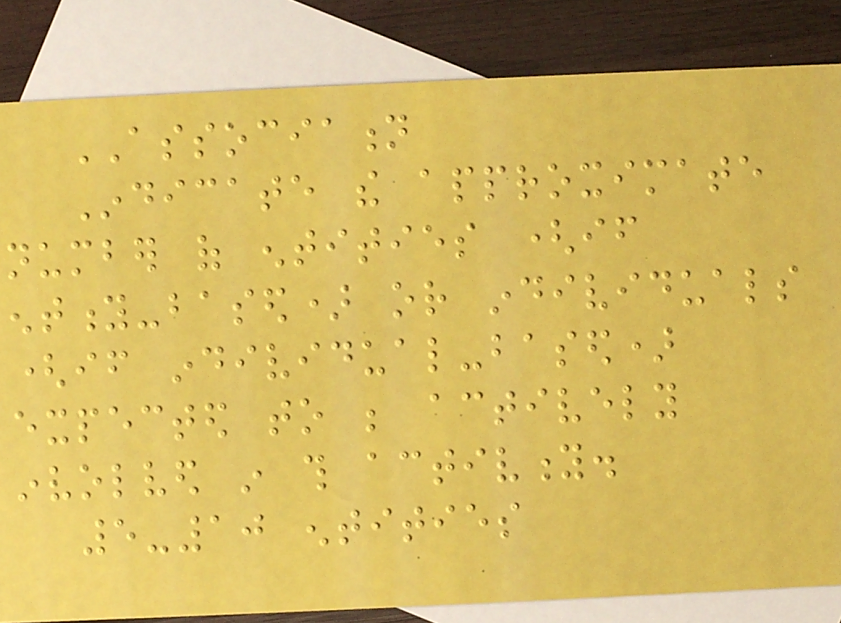ASSOCIATION
Indicate the approximate
number of entities (if
entity-based) or individuals
(if individual-based)
expected to be actively
involved in this activity.
5-10 entities
